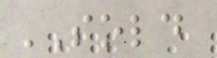SOLD
